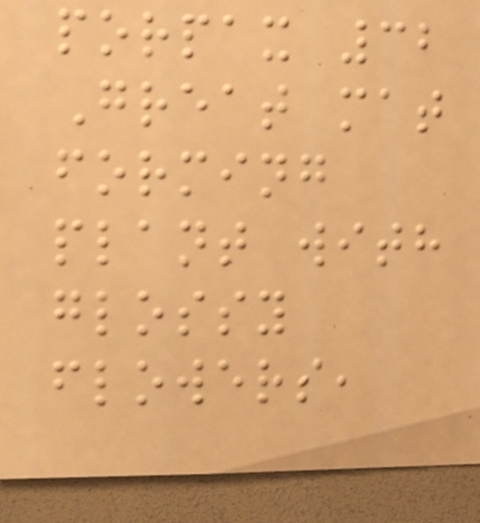porpax 32
Great mat
forming
plant with
glossy
flowers,
